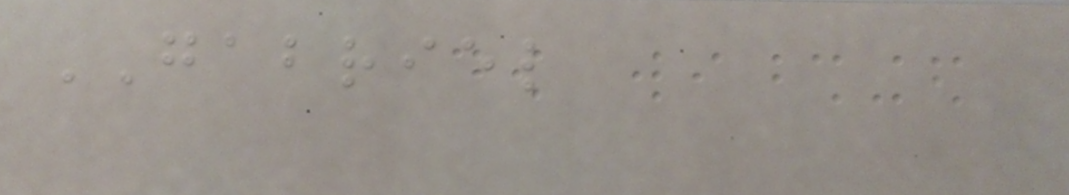GABRIEL
